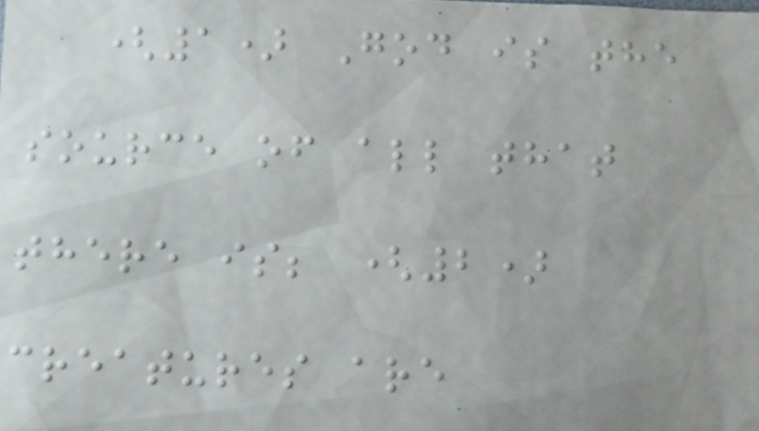(1) God is the
source of all that
there is; (2)
creatures are
